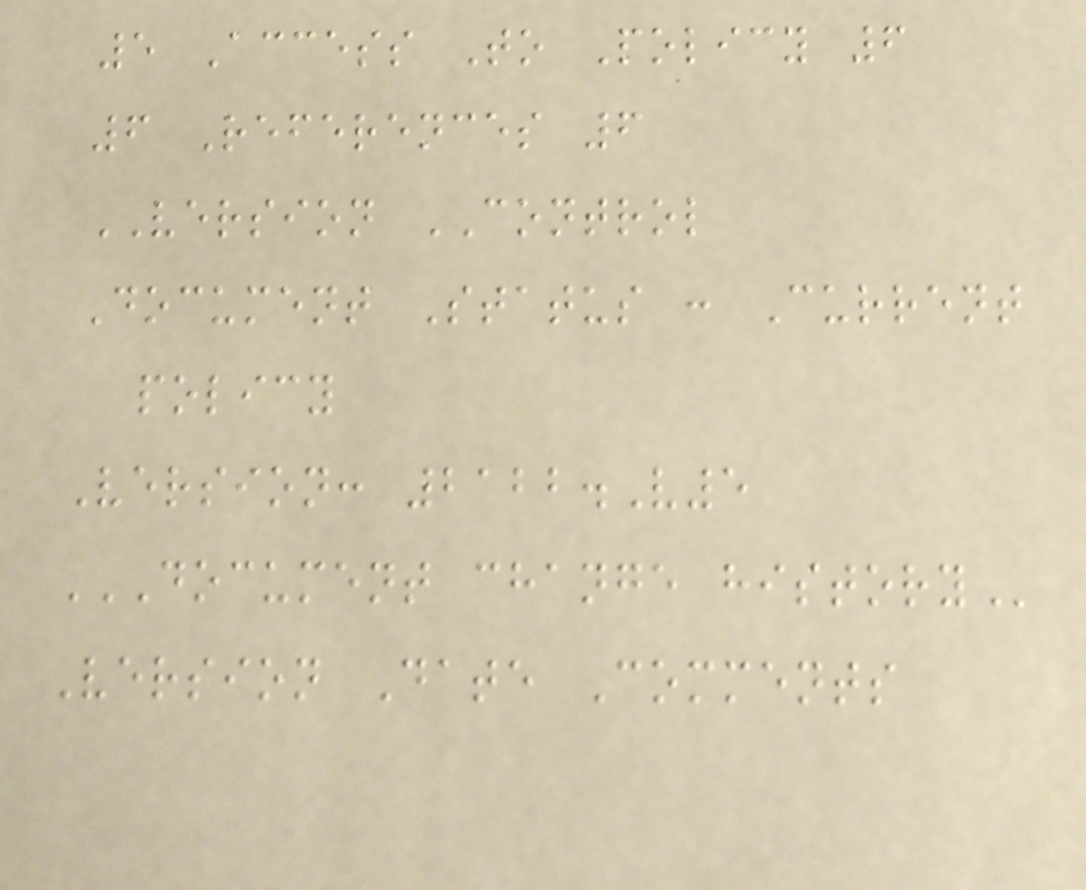5 Access To Policy 6
6 References 6
VERSION CONTROL
Document Status : Current
policy
Version: 2122.V5
DOCUMENT CHANGE HISTORY
Version Date Comments
